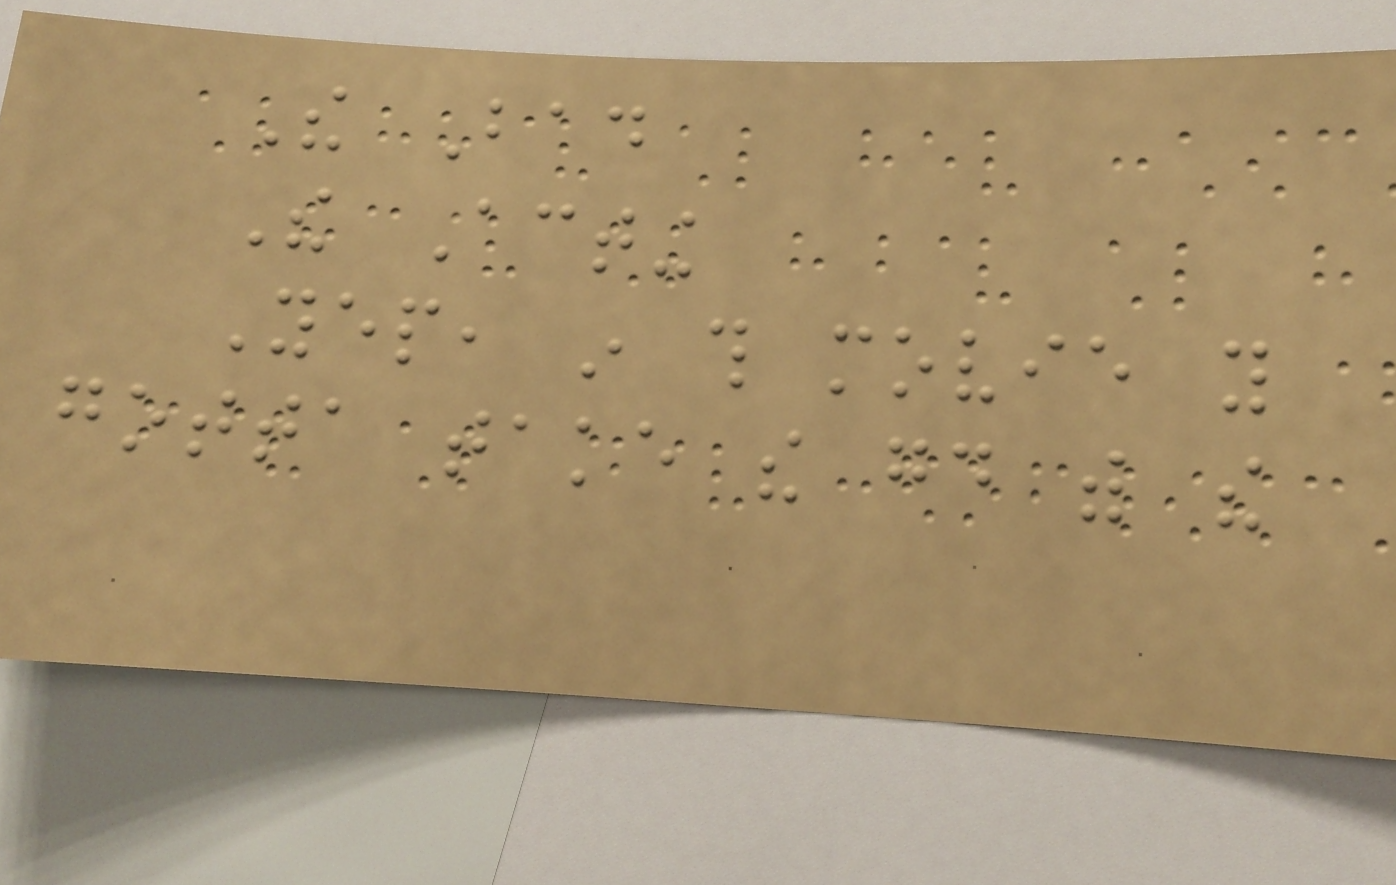The Bad
The Acting
Yep, in this movie you
gotta take the good with the
